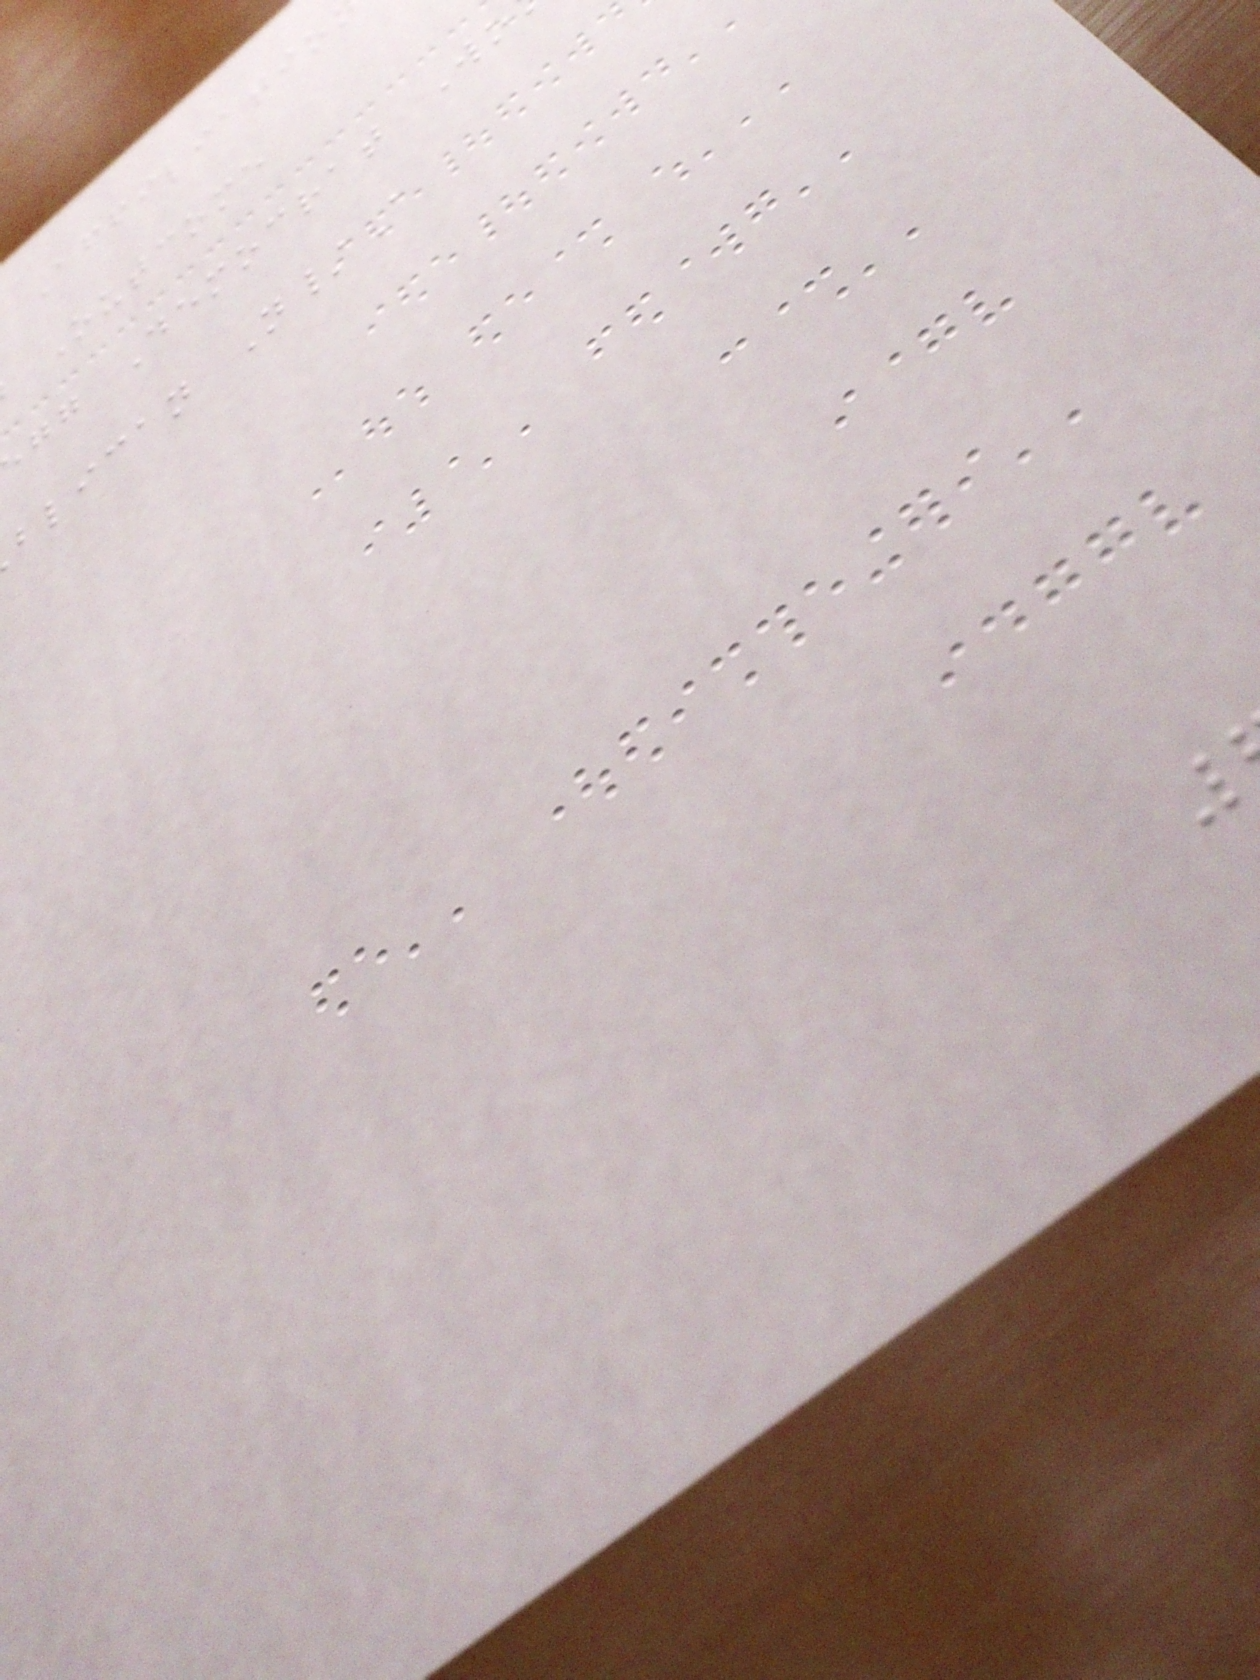Affiliatio
Outcome
gg Democrat Wo
blican N/A
